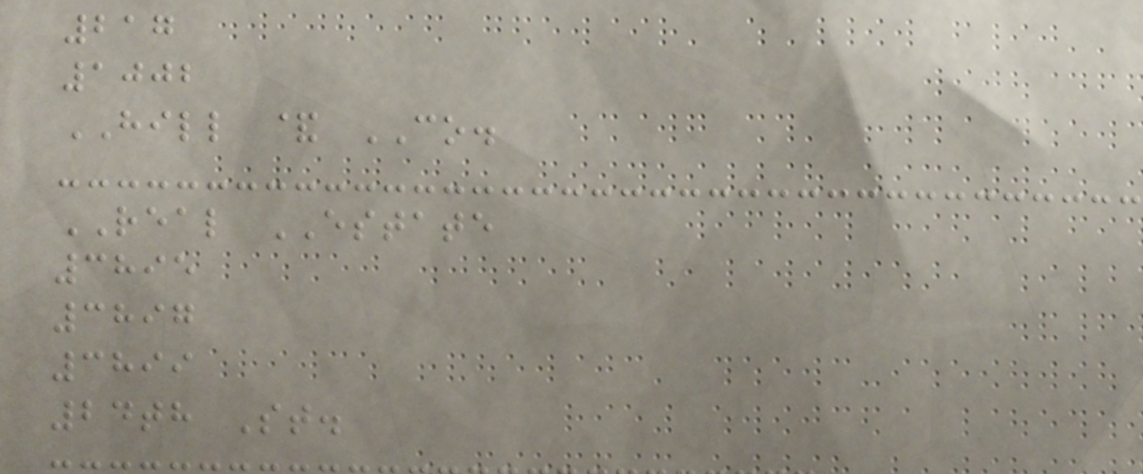217
1002
HILL & CO.
REAL ESTATE
3895
3897
3899
24th St.
